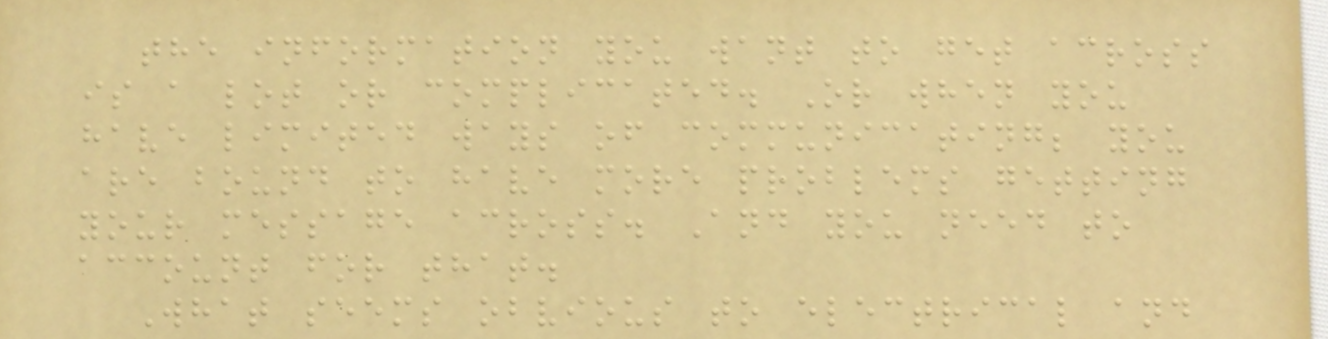the information you want to get across
is a lot or complicated. Or when you
have limited ways of communicating; you
are bound to have more problems getting
your message across. And you need to
account for that.
What seems obvious to electrical and
